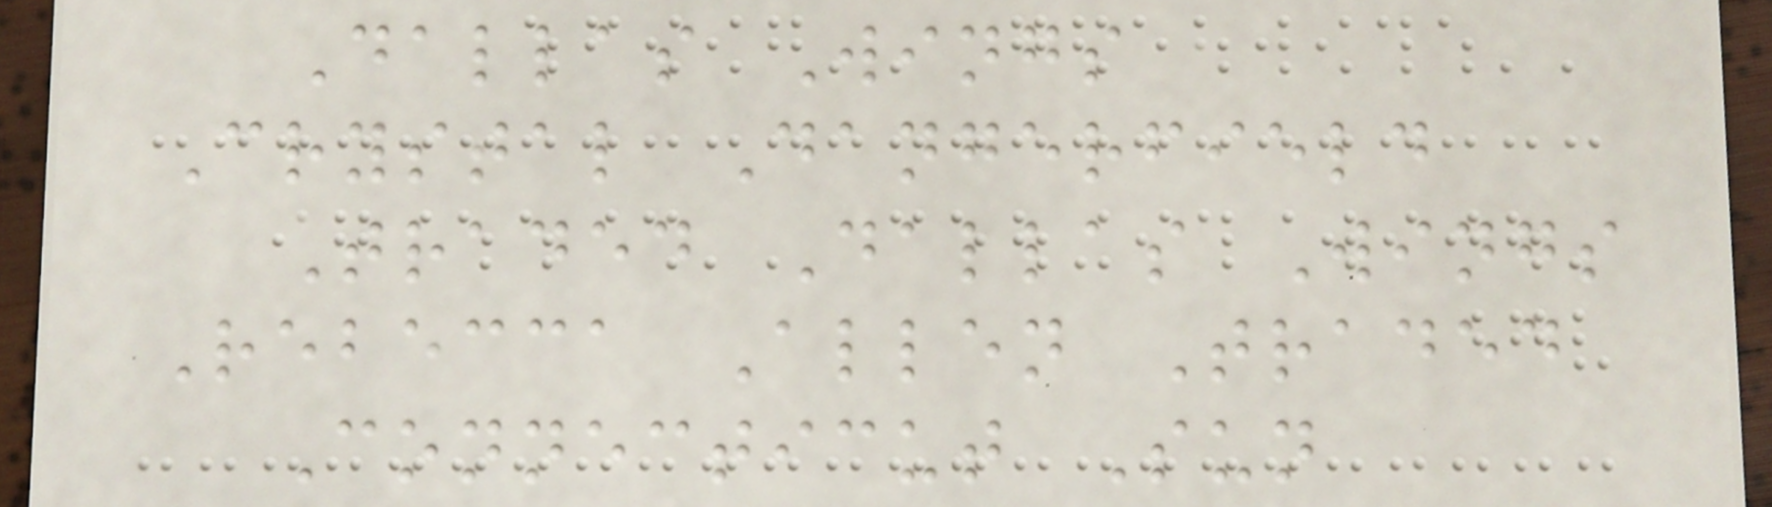Dallas Wings
Crystal Dangerfield
Traded Dallas Wings
Rebecca Allen Traded
Connecticut Sun
